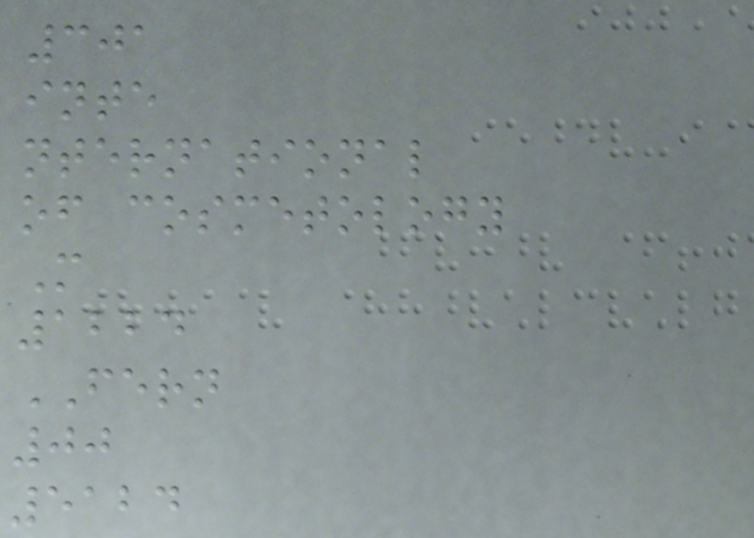301
inte
nternational
of cosmetology
M
1224
FERN
00
5124
